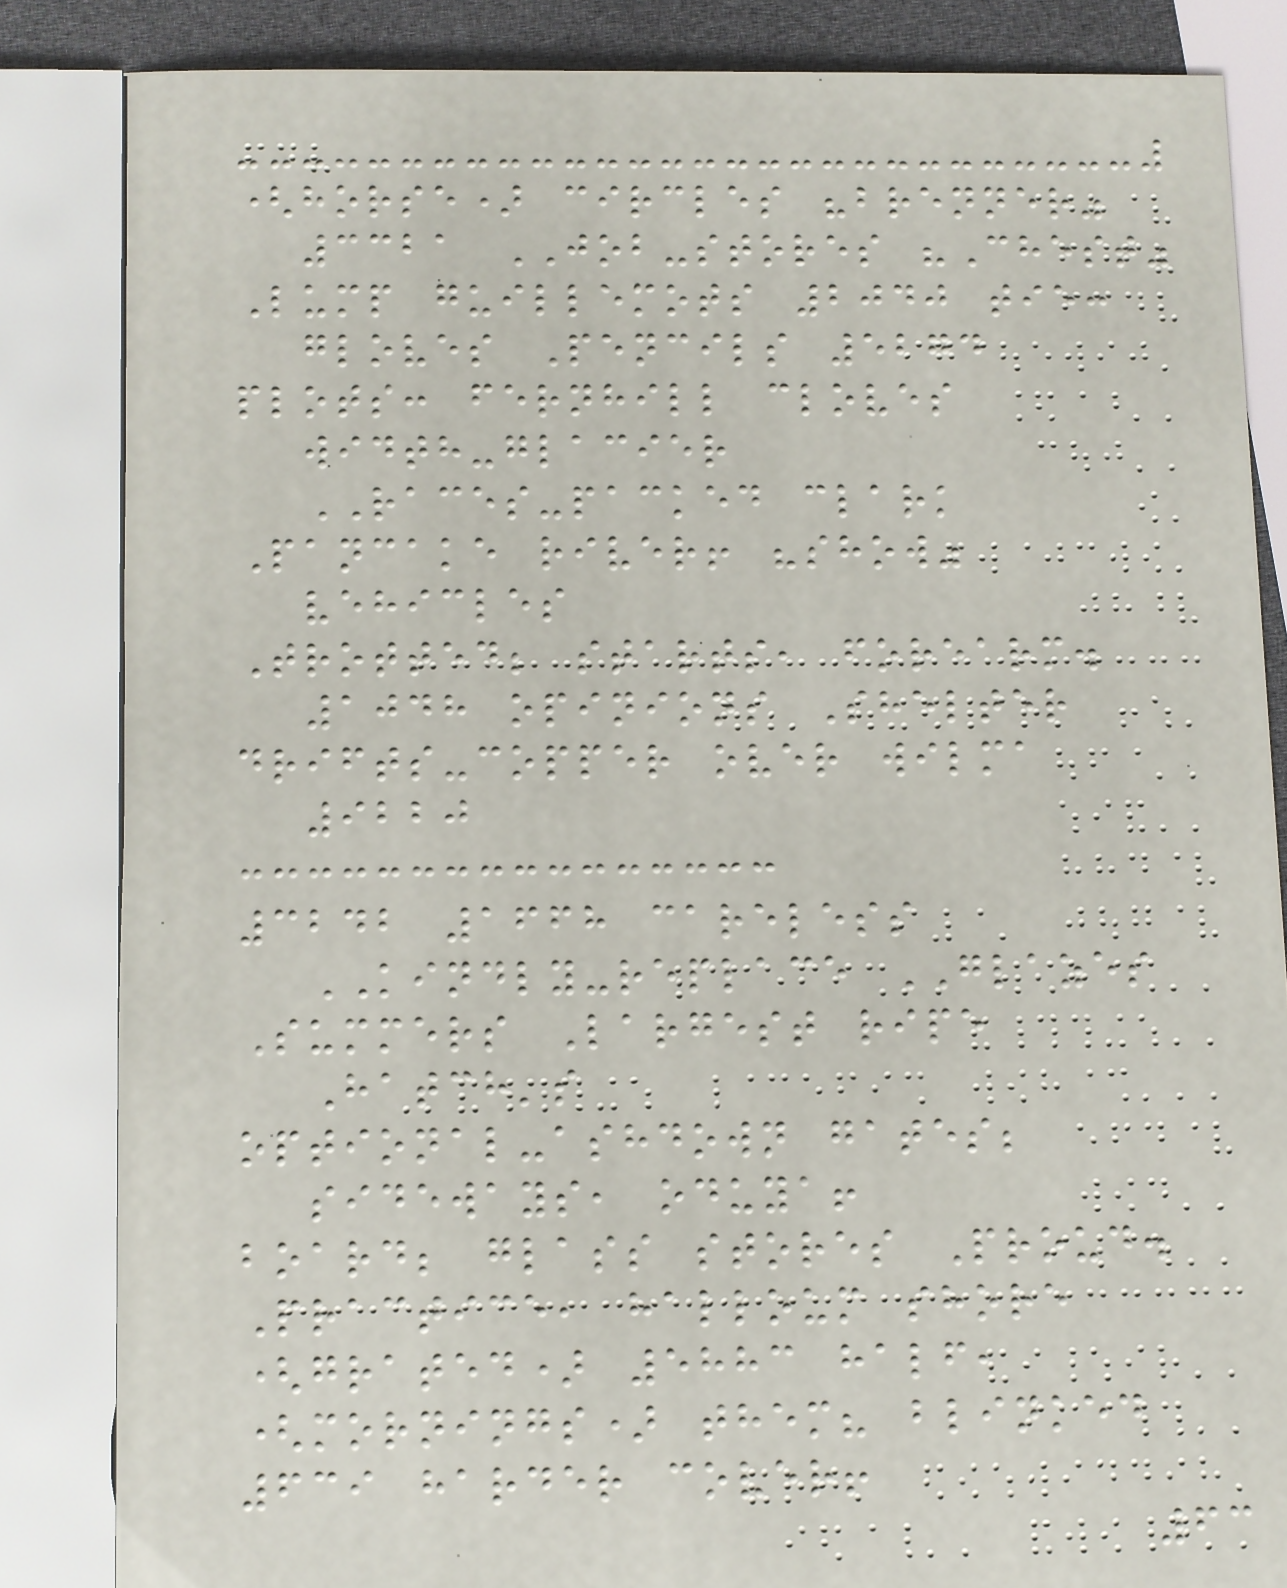(horse) circles "brenner"
3321 JOB-stores "Chest"
Lump guillemots 2040 tie:
gloves Pencils 5274
plots: fernhill cloves
width-glacier
RACES-packed clark
Pancake river! "show"
vehicles
Trotted; starts, forearm.
1048 opinions Shelter
drifts-copper over wilma
9220
3242 1668 careless
KINDLY-replace GLAZES
Summers Largest ripe
Hatch's
optional-ashdown gates;
sideways, oduya!
board; glass stores Proud.
Practice, halloum shore
(grated) 5883 half,
(mornings) them? blinked
639 harder cover!
63
